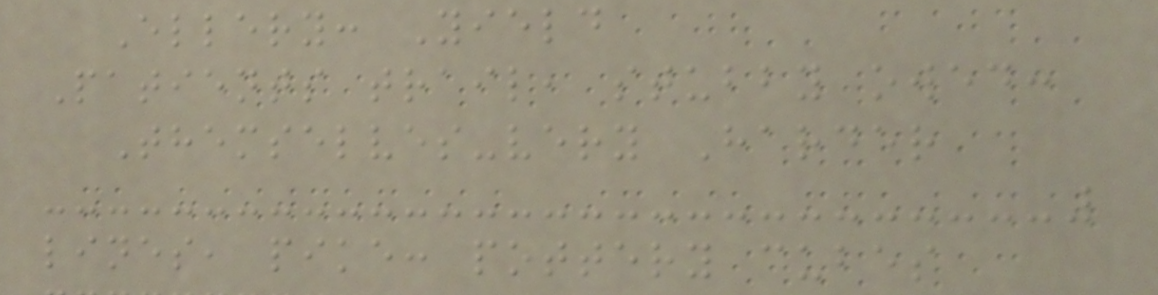Ellery: Yield
Patients trail, stubby owed:
Themselves-very Harder
lines, pike: pottery cubes
